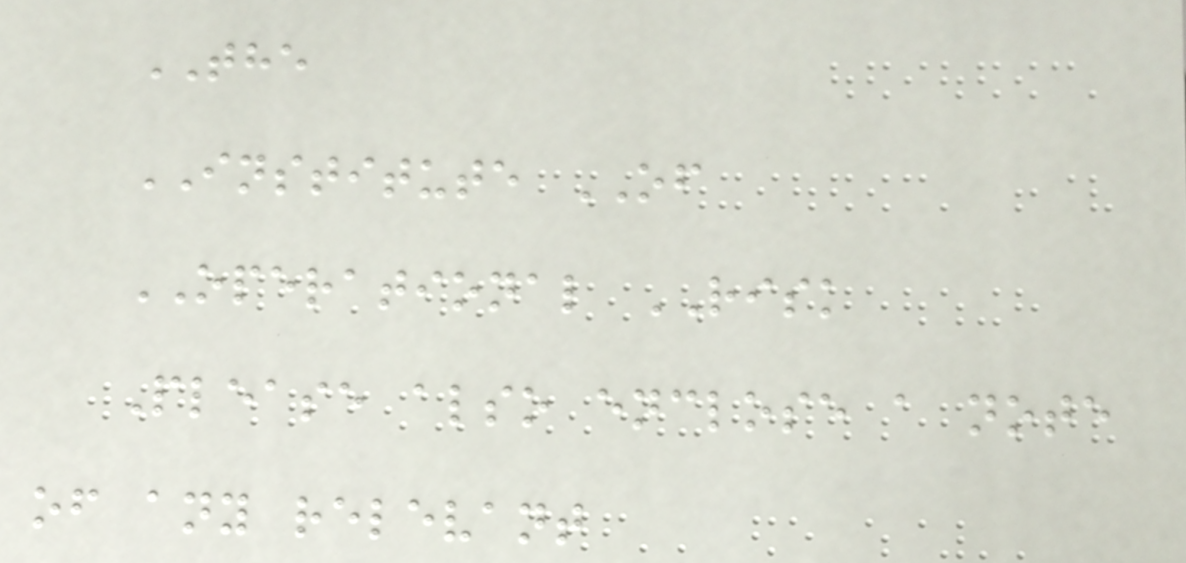THE
INSTITUTE OF
OPERATIONAL RISK
Please also enclose a note
of any relevant
